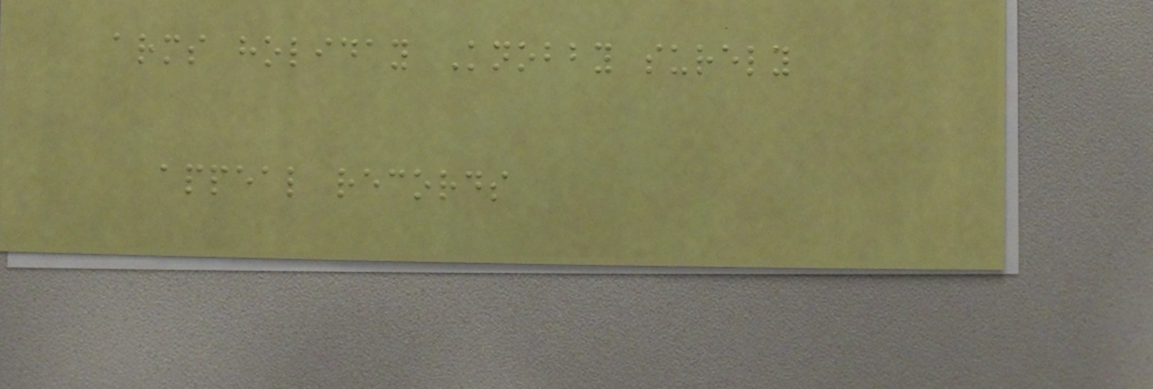arms holiday Knobby surely
appeal records
